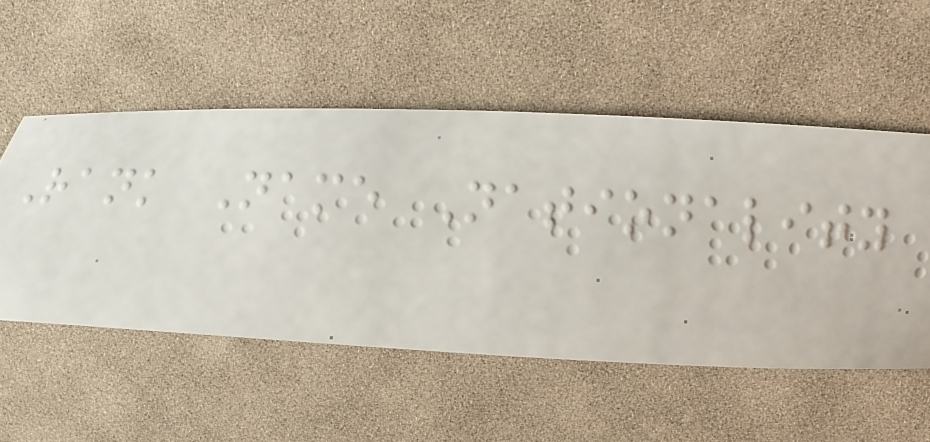Rank Name Nationality
